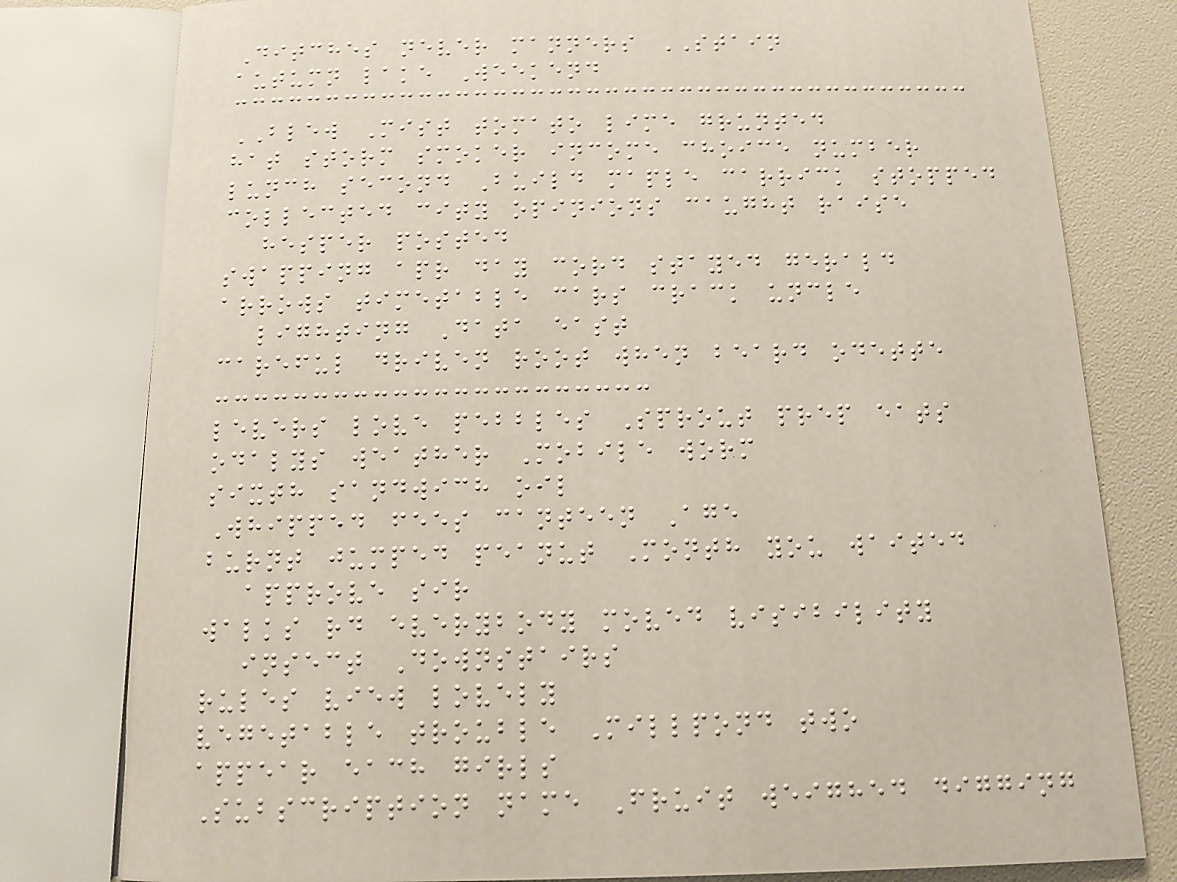Ditches never manners STAIN
autumn lake Weekend
BLEW Mist tomato lime grunted
hat storm smoker income choice number
lunch second Build maple carrick stopped
collected city opinions caught raise
hesper posted
swapping apr day cord stayed gerald
arrows timetable cars crack uncle
lighting Data east
careful driven root when beard odette
levers love pebbles Sprout prep eats
odalys weather Mobile worm
sixth sandwich oil
Whipped fees canteen Age
burnt jumped peanut Month you waited
approve sir
walks rd everybody moved visibility
insect Downstairs
rules view lovely
vegetable trouble Millpond two
appear each girls
Subscription name Fruit weighed digging
